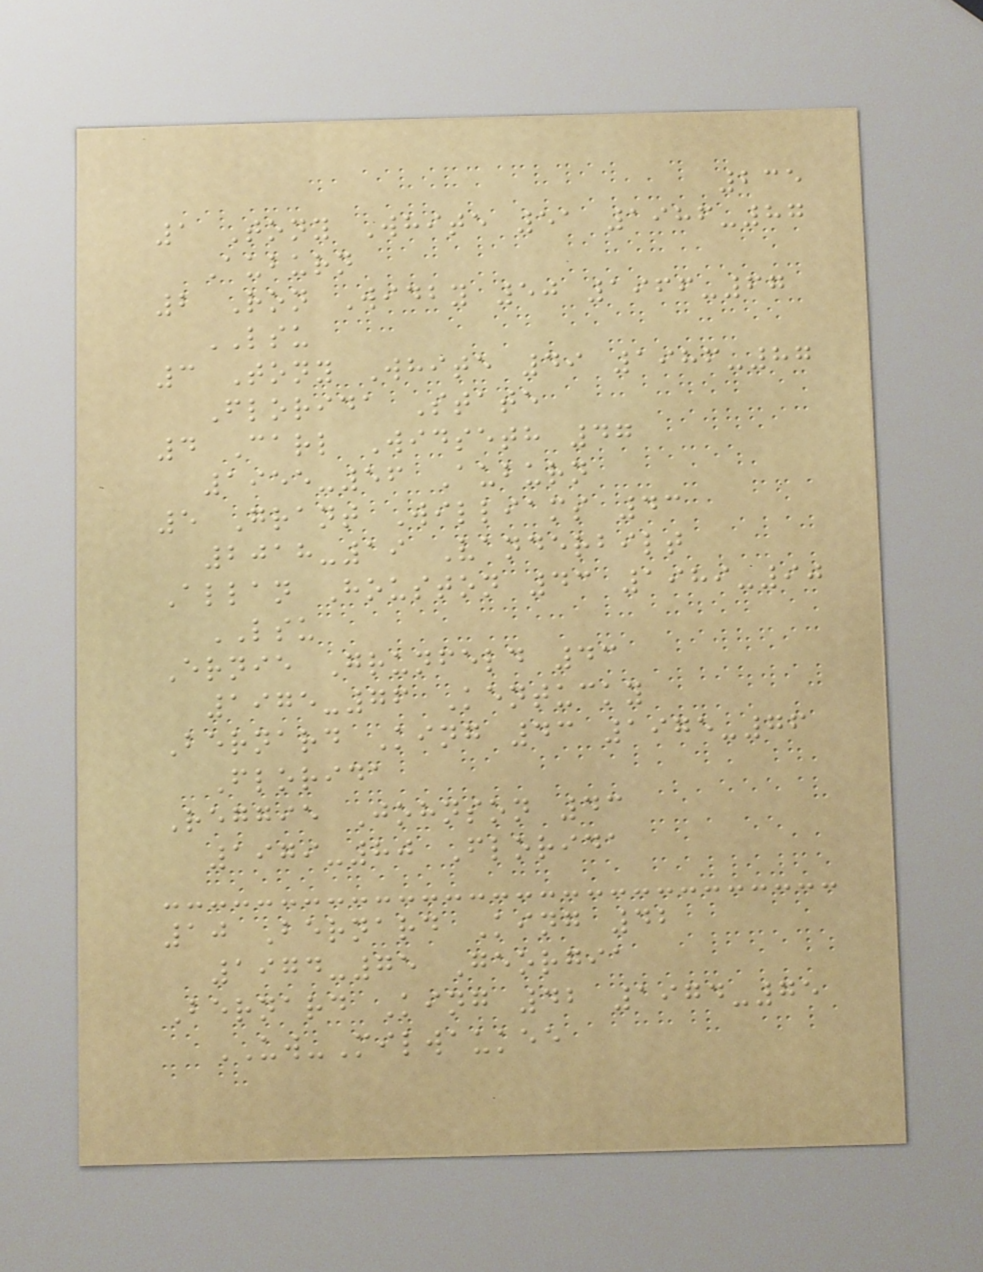235
1 Tony White 51 1986-87
Auburn
2 Ron Widby 50 1966-67
LSU
3 Tony White 49 1986-87
Florida State
4 Carl Widseth 47
1955-56 Auburn
5 Grant Williams 43
2018-19 Vanderbilt
Allan Houston 43 1989-90
LSU
Ernie Grunfeld 43
1975-76 Kentucky
Bernard King 43 1975-76
Florida
Reggie Johnson 43
1979-80 Florida
10 Bernard King 42
1974-75 Georgia
Bernard King 42 1974-75
UW-Milwaukee
